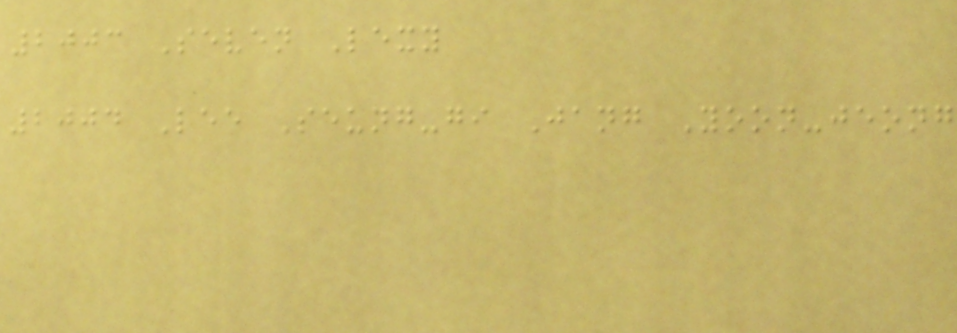2003 Seven Lexy
2004 Lee Seung-gi Jang Yoon-jeong
